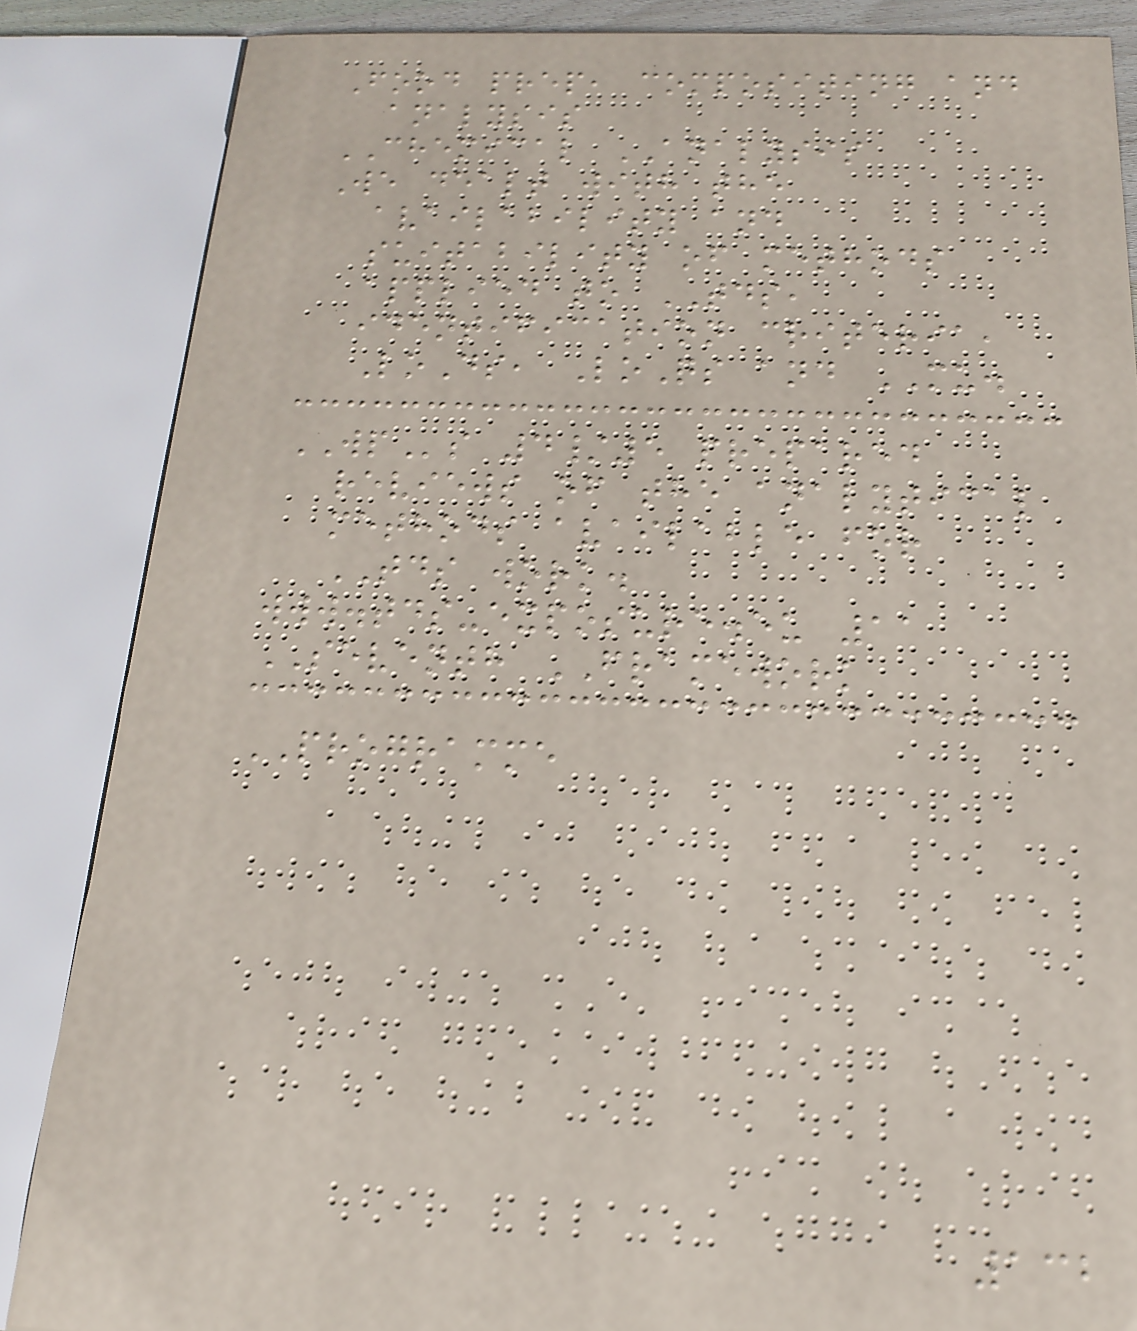Food prep, compositing and
analysis
CHEMICAL ANALYSIS
We dealt with the
availability and
suitability of methods
applied to TDS,
identification criteria,
LoDs, LoQs and MU.
WPs 4/5 prepared
reviews of the analytical
methods available for
TDS work.
www.tds-exposure.eu 11
SEVENTH FRAMEWORK
PROGRAMME
132
